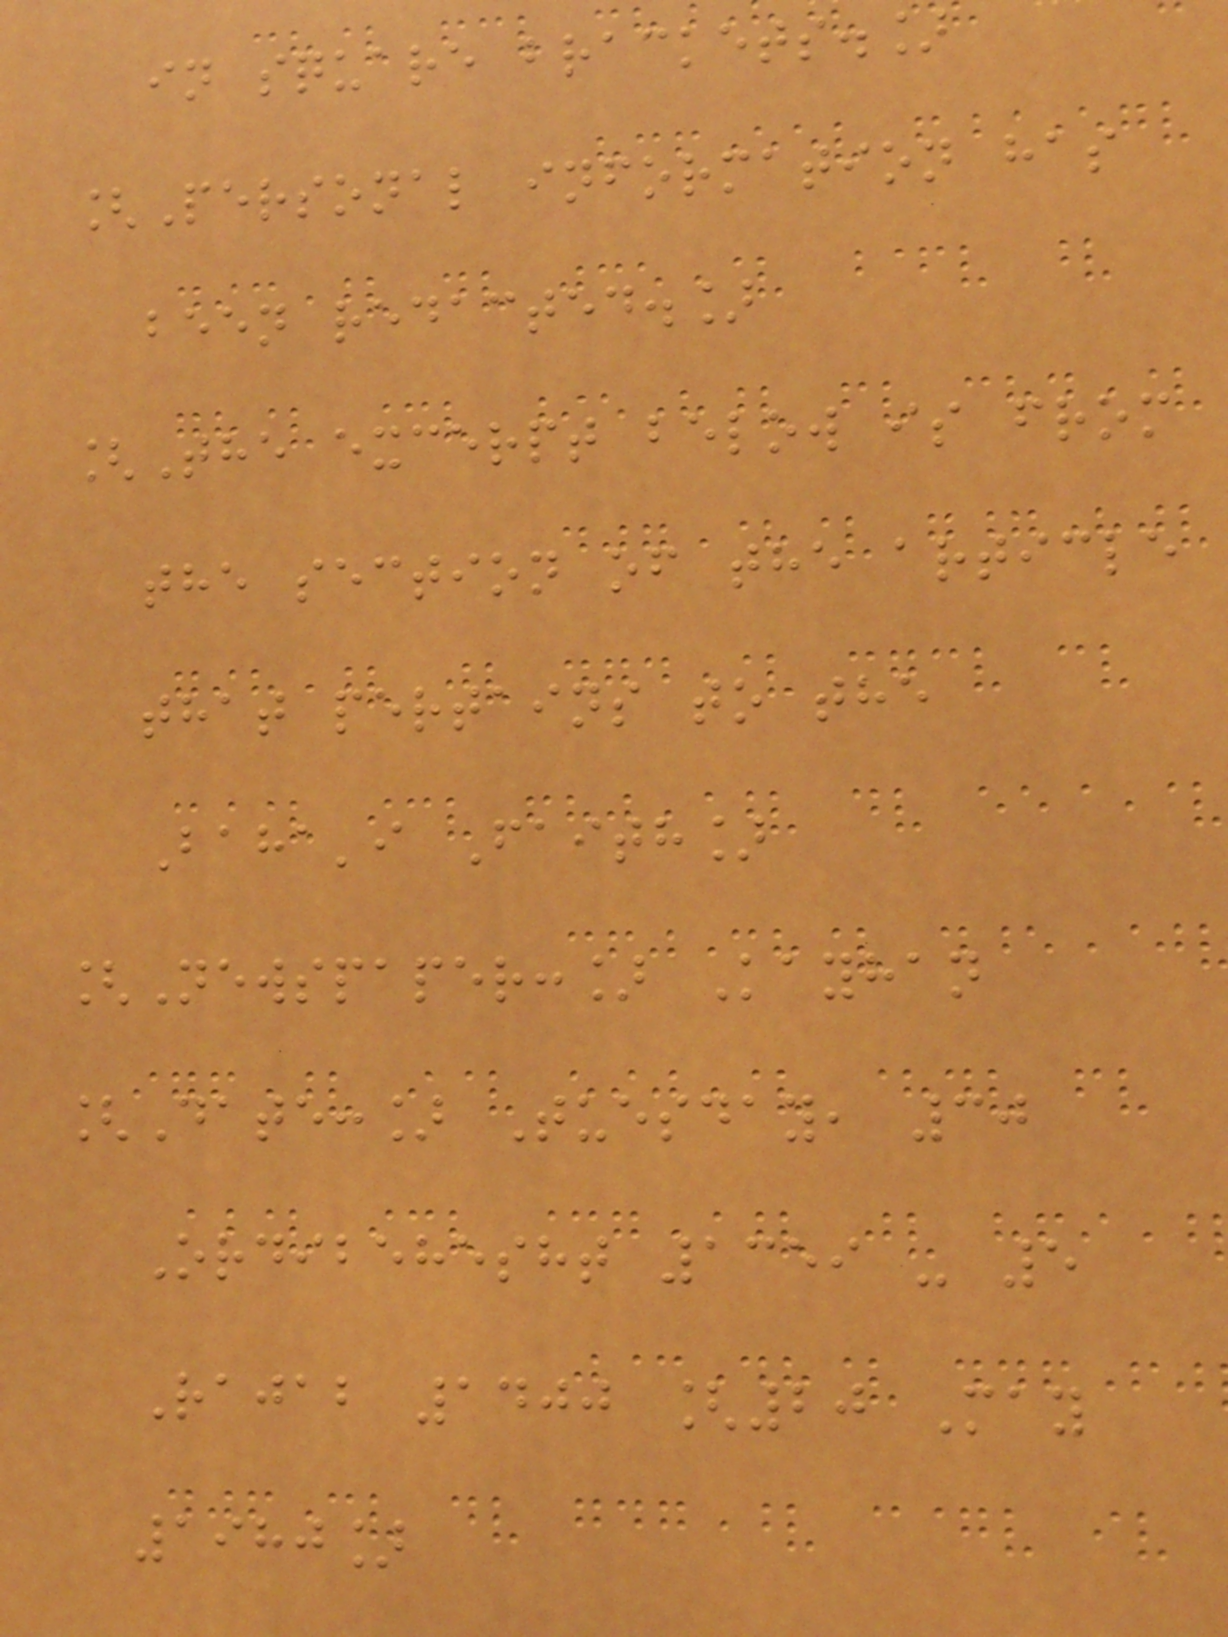in square brackets.]
[Personal information has
been redacted.]
[The excerpt below is from
the section of the article
that pertains to the
Baha'i Faith]
[Newspaper:] Kayhan
[Date:] Tuesday, 30
Ordibehesht 1359 - 5
Rajab 1400 [20 May
1980]
